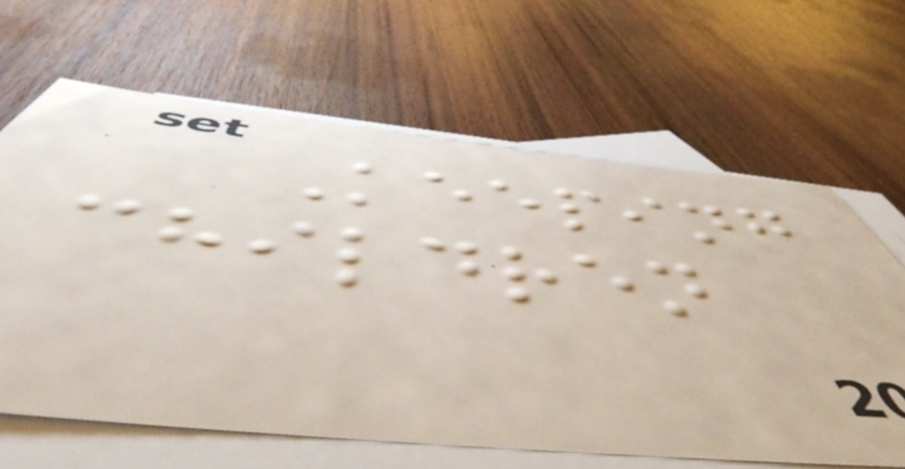Keeping
children
